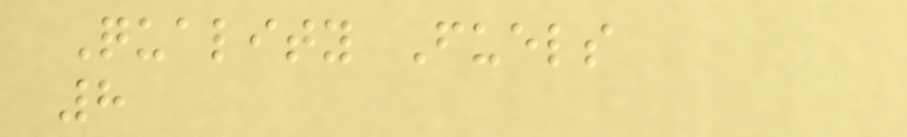Quality Fuels
8
